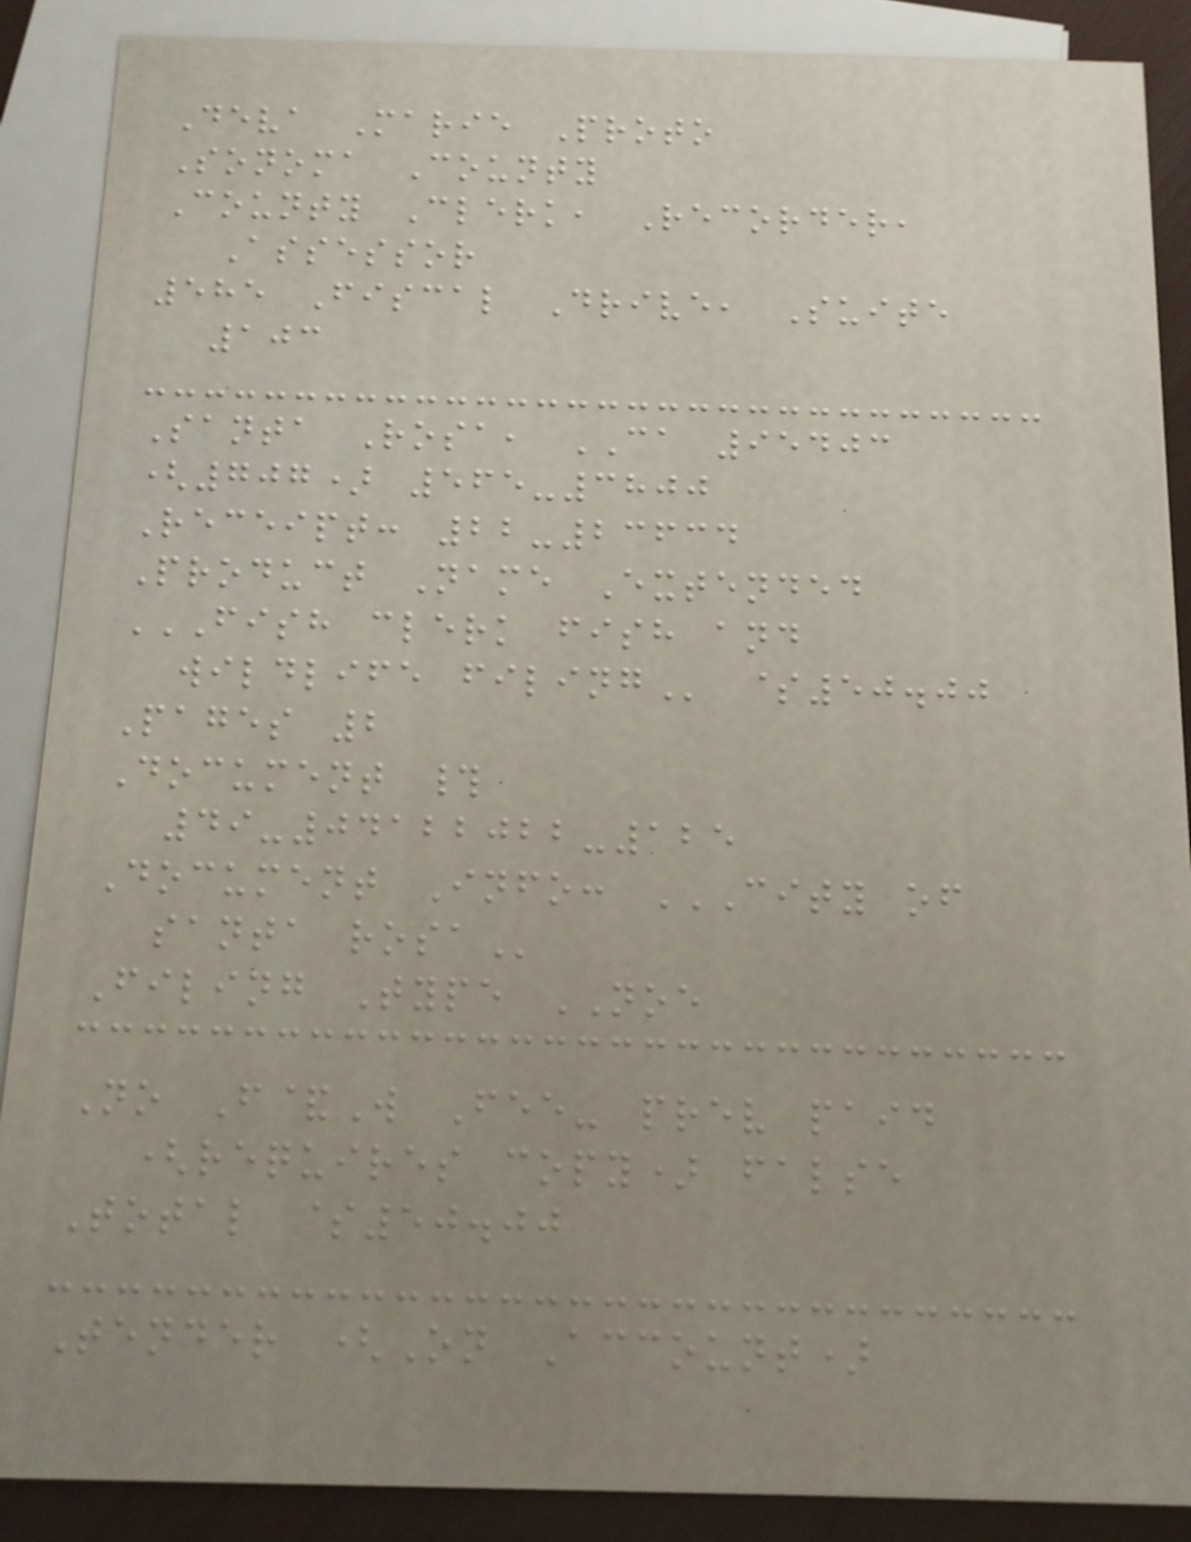Deva Marie Proto
Sonoma County
County Clerk, Recorder,
Assessor
585 Fiscal Drive, Suite
103
Santa Rosa, CA 95403
(707) 565-3800
Receipt: 22-23634
Product Name Extended
FISH CLERK FISH AND
WILDLIFE FILING $50.00
Pages 2
Document #
49-04122022-125
Document Info: CITY OF
SANTA ROSA
Filing Type NOE
No F&W Fee- prev paid
(requires copy) false
Total $50.00
Tender (On Account)
